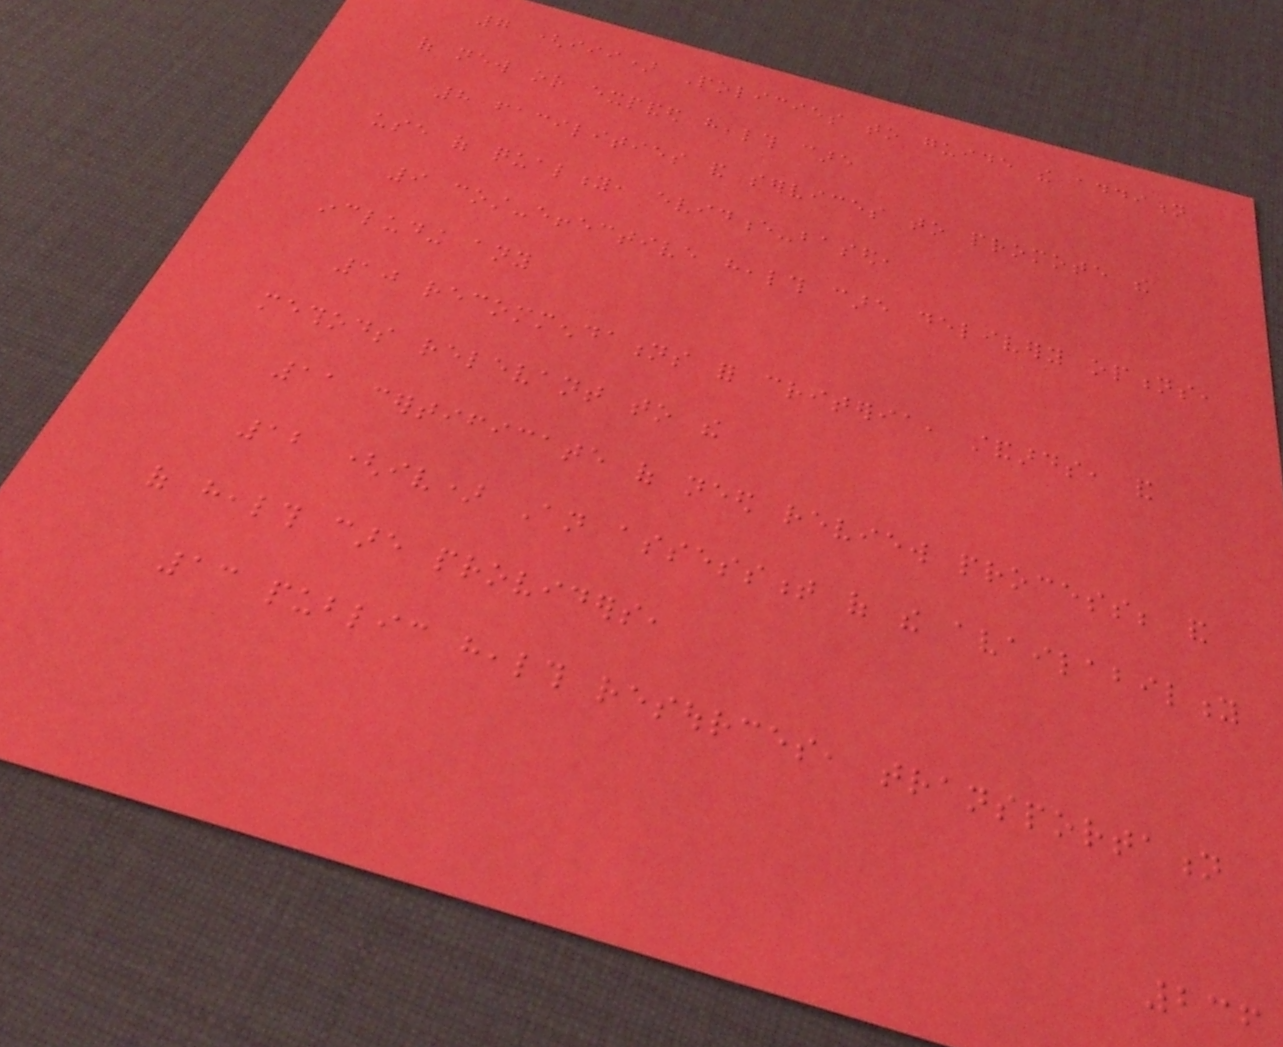7 (iii) Policies to guide the addition
of new or expanded health care
8 facilities and services to promote the
use of quality, evidence-based,
9 cost-effective health care delivery options,
including any
10 recommendations for criteria, standards, and
methods relevant to the
11 certificate of need review process; and
12 (iv) An assessment of the availability
of health care providers,
13 public health resources, transportation
236
